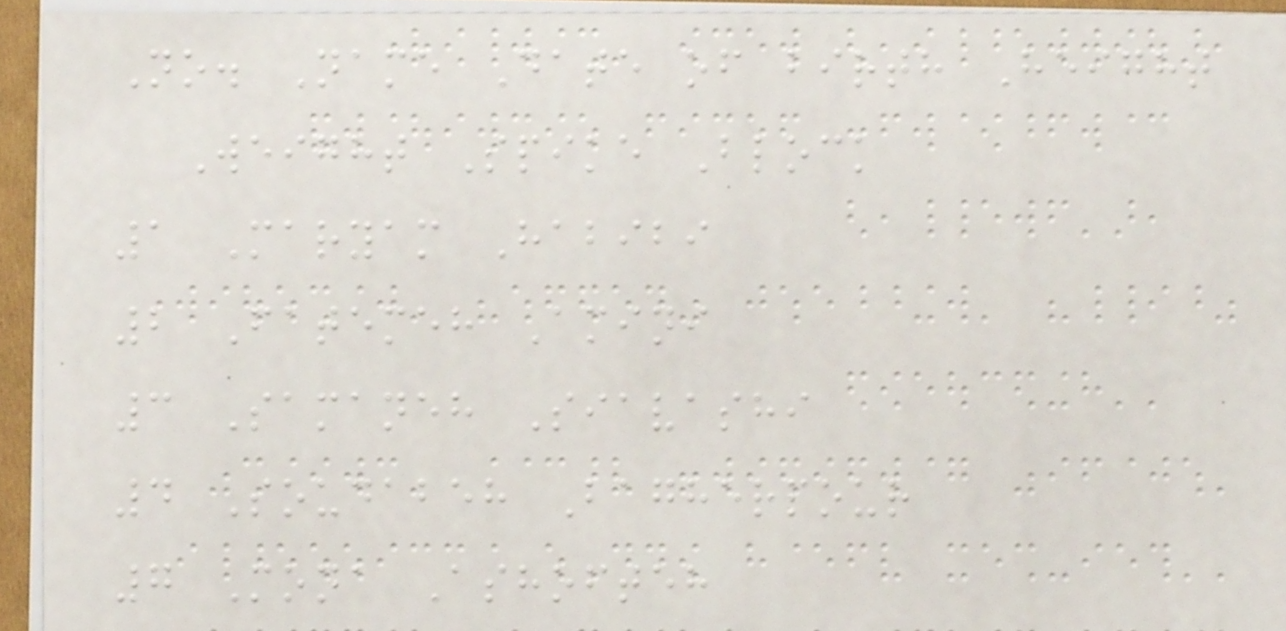No. Name Date of birth Height
Weight Spike Block
1 Maryam Habibi
2 Fatemeh Amini
3 Samaneh Siavashi
4 Soudabeh Bagherpour
7 Mona Ashofteh
